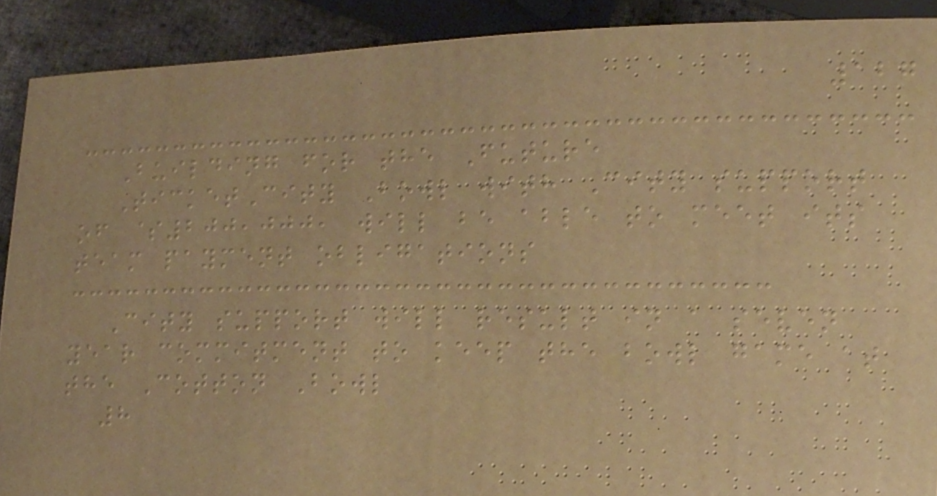127
Building for the Future
TicketCity Bowl with City support
of $200,000, will be able to meet its
team payment obligations
City support will result in a seven
year commitment to keep the bowl game at
the Cotton Bowl
8
